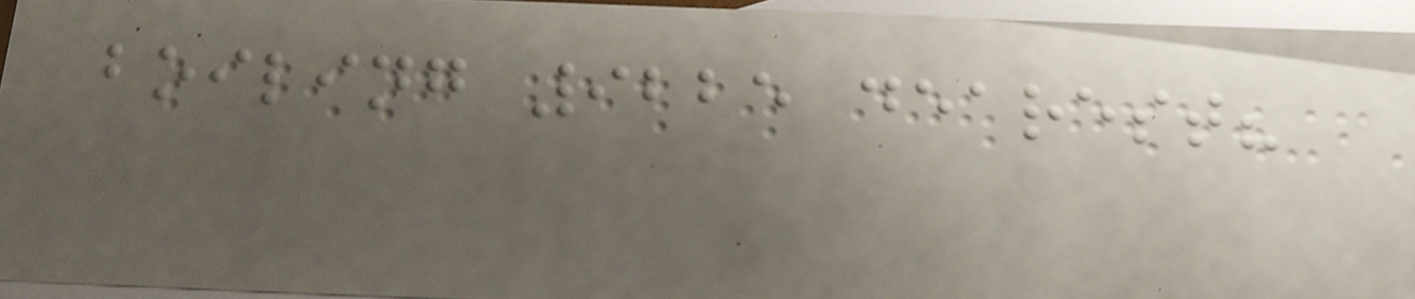boiling 9225 dearest?
